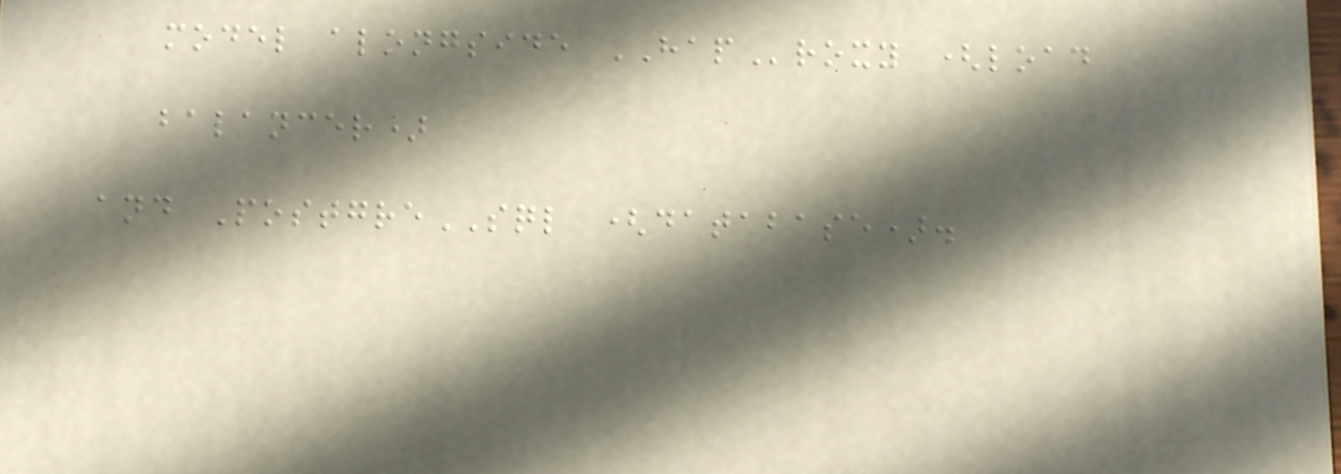model alongside HAProxy (load
balancer)
and PostgreSQL (database).
